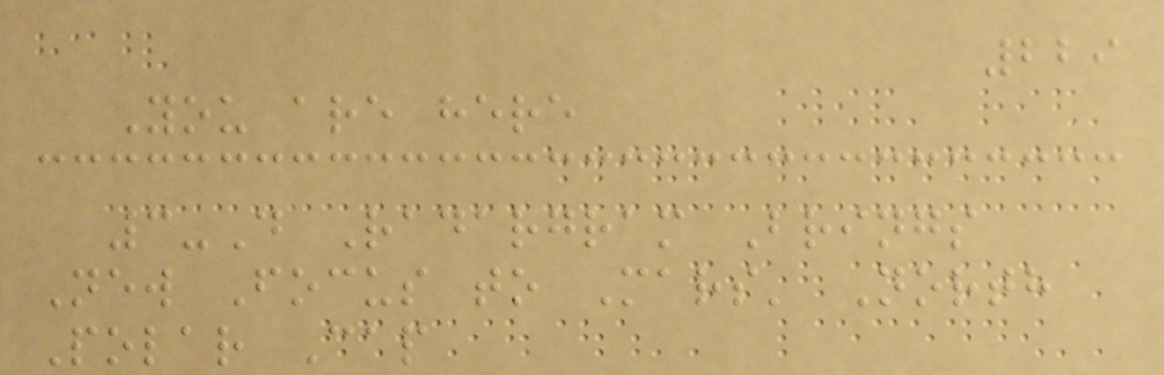229
You are here
3-D Radargram Brings
New Focus to Mars' North
Polar Cap
